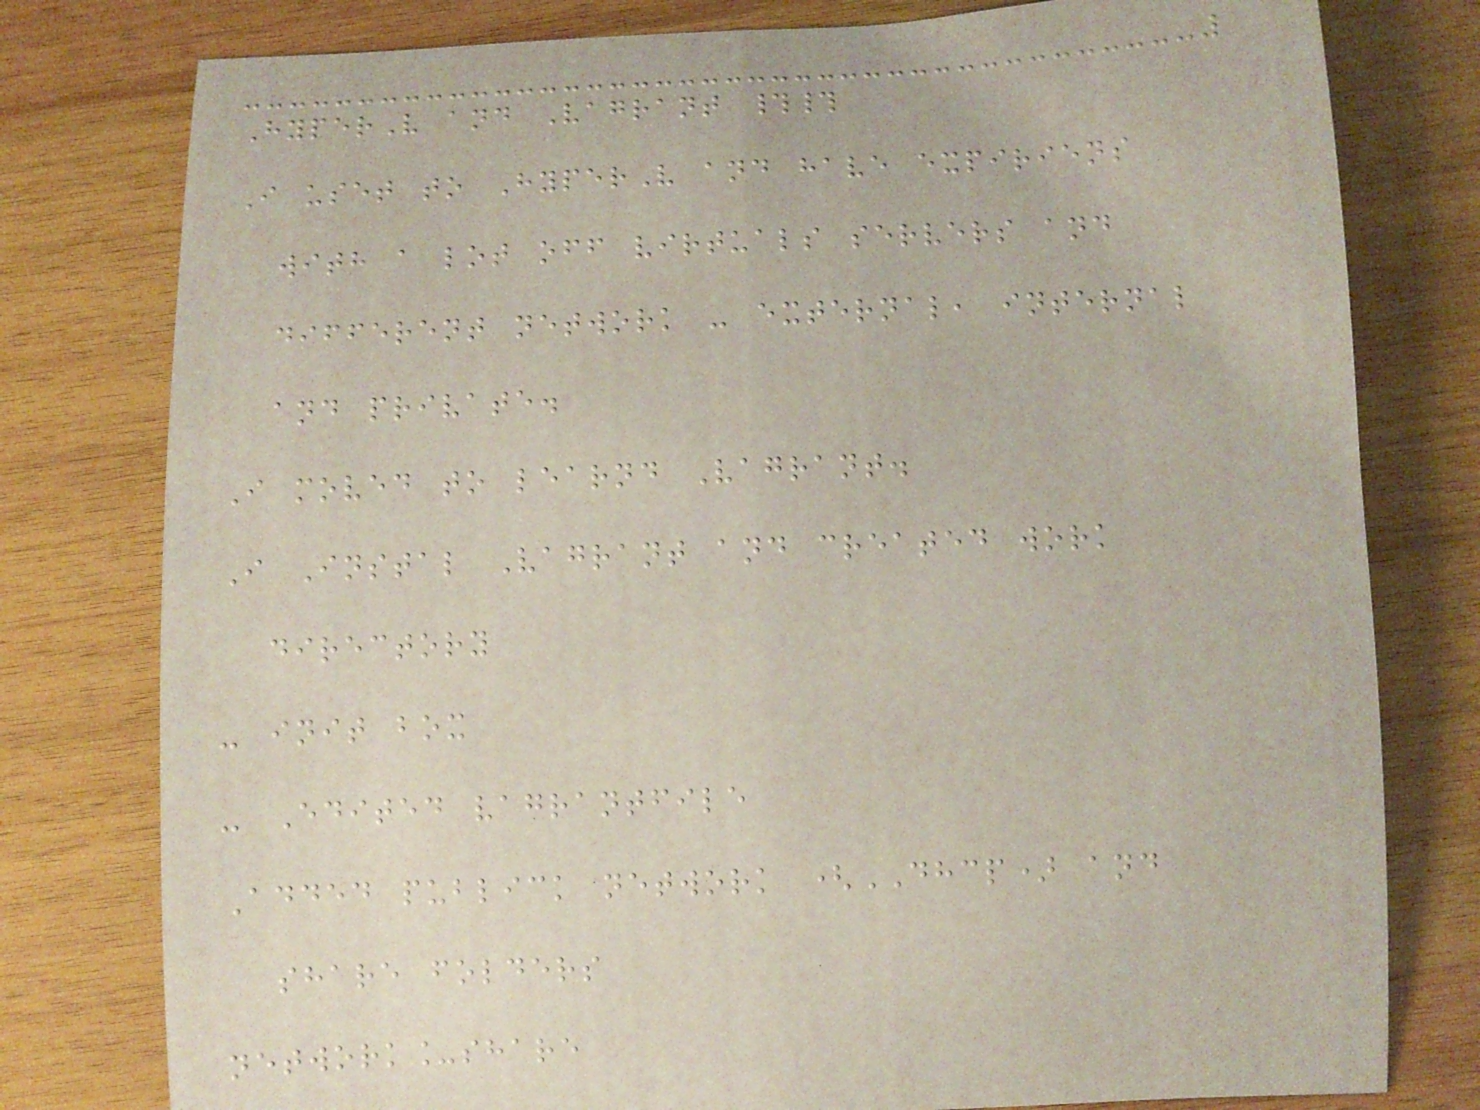HyperV and Vagrant ##
I uset to HyperV and have expiriens
with a lot off virtuals servers and
different network - external, internal
and private.
I moved to learnd Vagrant.
I Instal Vagrant and created work
directory
- init box
- Edited vagrantfile
Added publick network (DHCP) and
share folders
network_share
